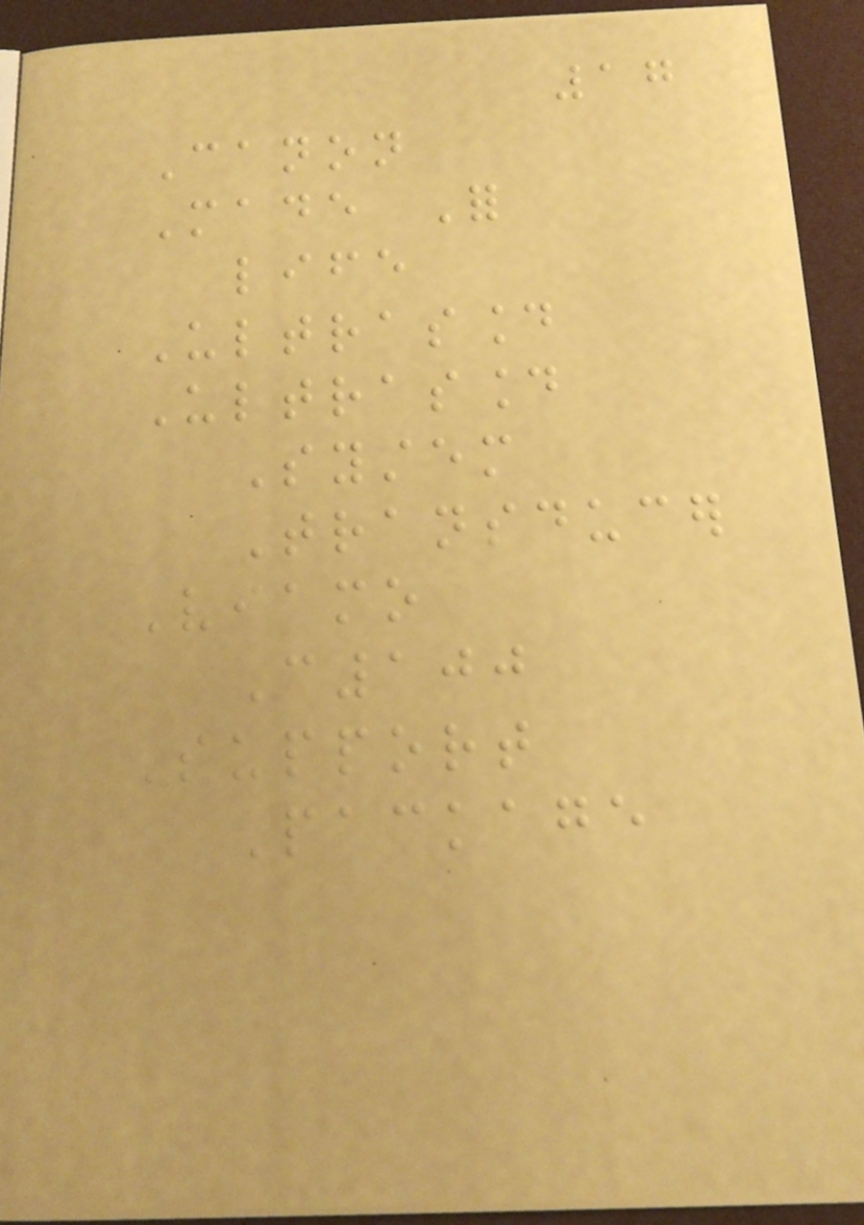17
Canon
Made For
life
Ultrasound
Ultrasound
System
Transducer
Viamo
C100
Support
Package
